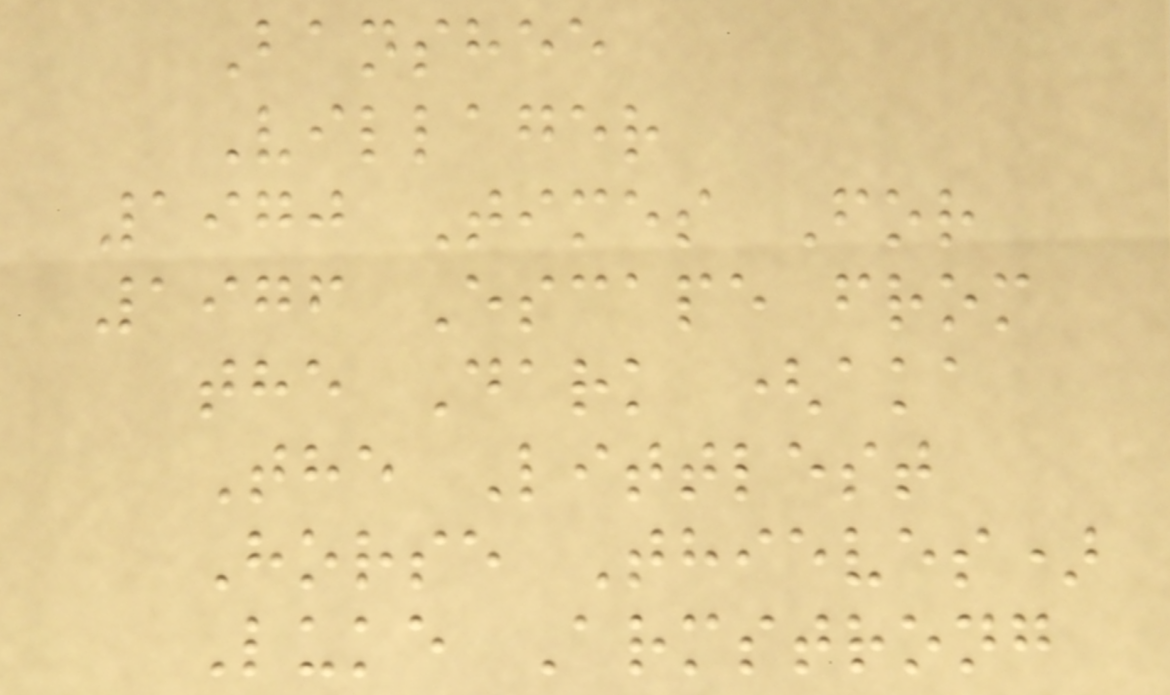Banshee
Villager
1970 Times For
1976 Escape from
the Dark (aka
The Littlest
Horse Thieves)
Luke Armstrong
